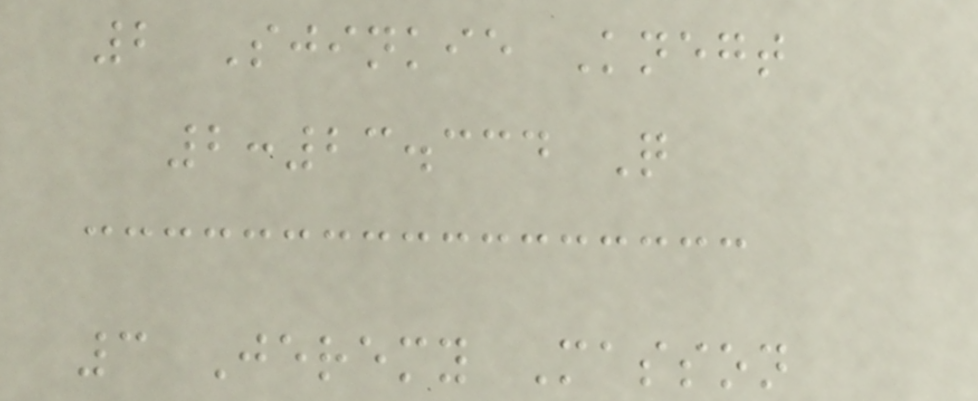2 Sjinkie Knegt
2:23.334 Q
3 Jeremy Masson
